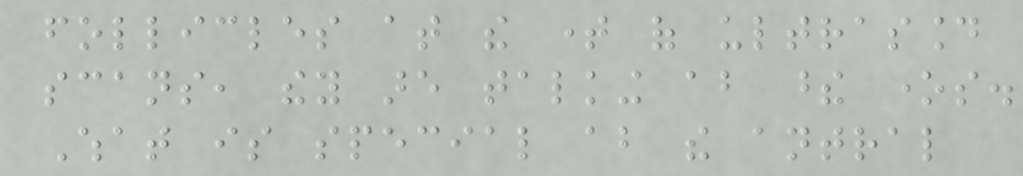follicles at the time of ultrasound
scans, they are talking about these ones.
What is special about the antral
